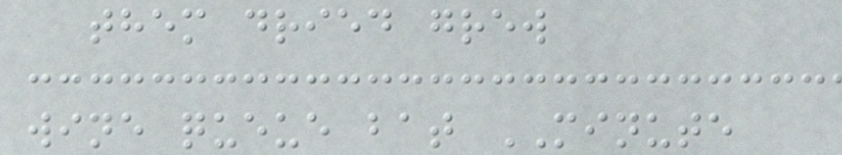them dried grew
wine queue bat MINUTE
